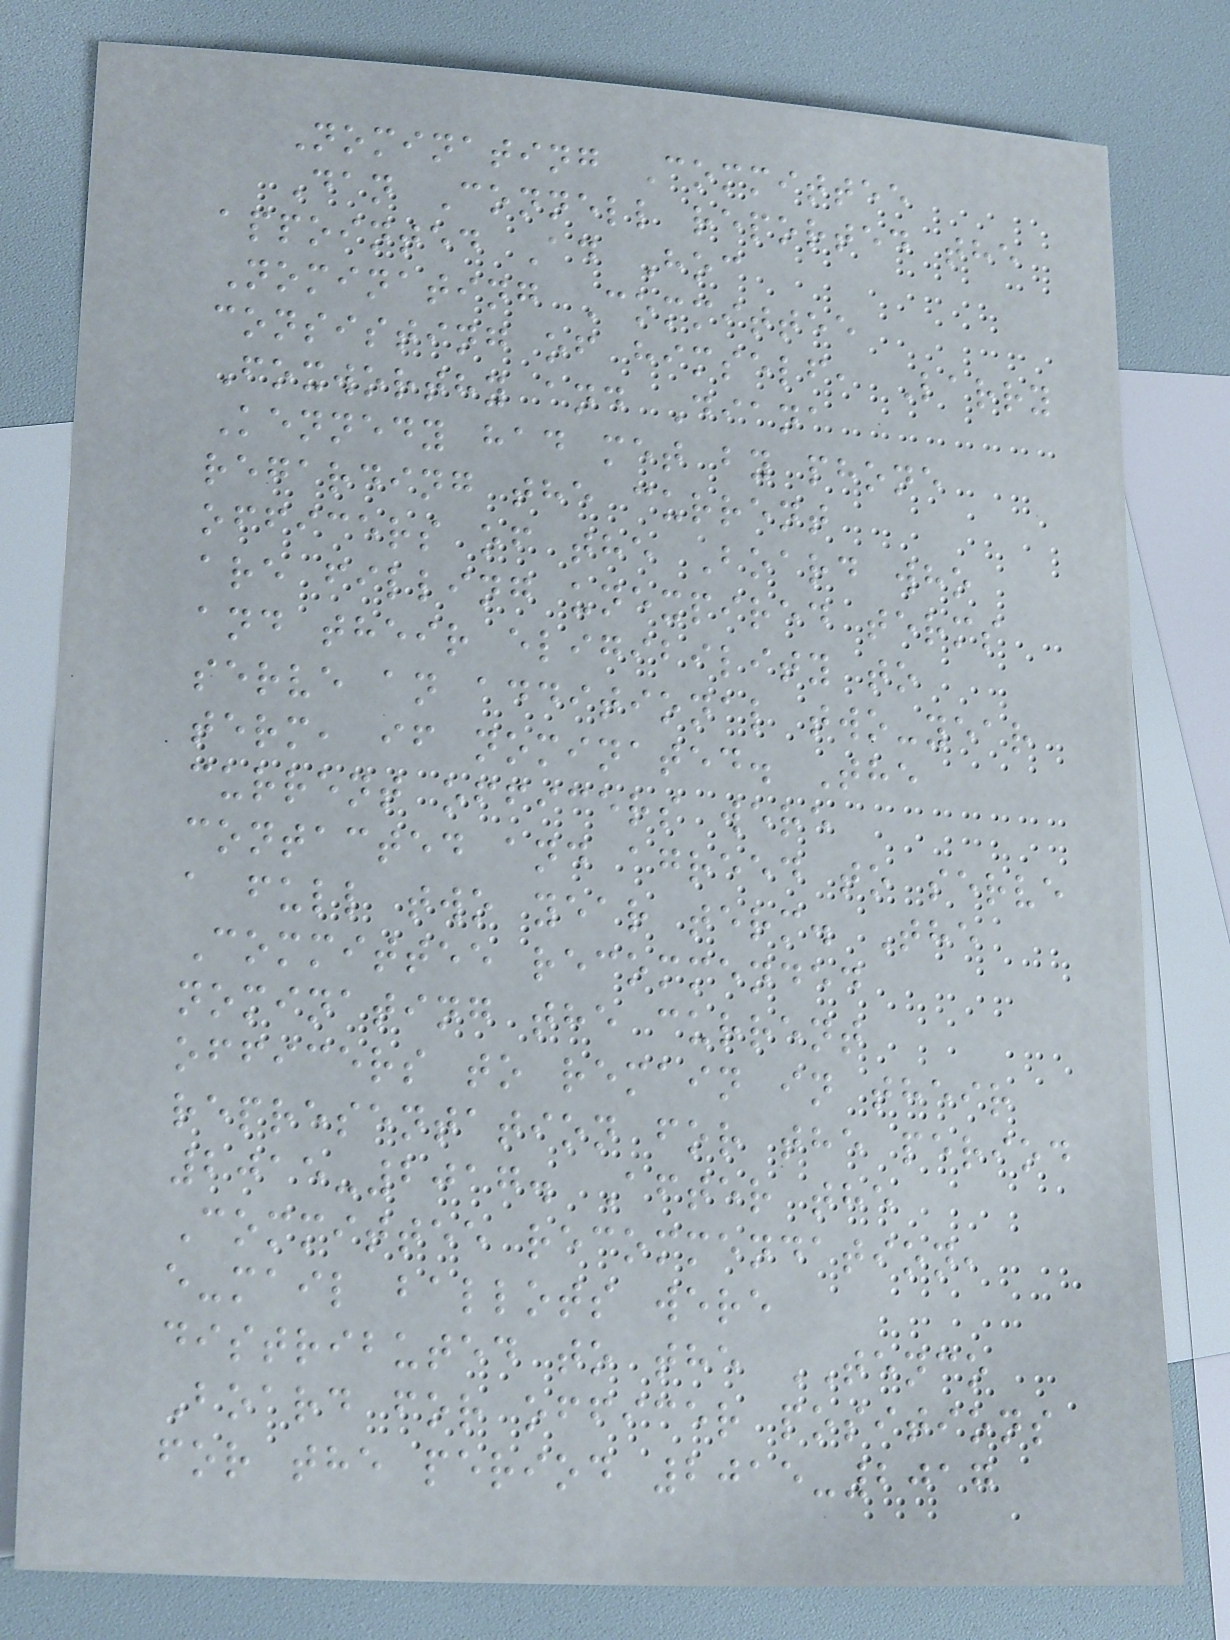Nominating Committee
Dan Connell reported the
appointed Ad Hoc
Nominating Committee
consisting of himself, Larry
Foxworthy and Diana
Kennedy had met by phone
regarding the current
officers of the Board who
are filling unexpired terms
and their eligibility to
serve an additional two-year
term, if nominated. The
current officers were
contacted and agreed to serve
a full two year term. The
Committee recommended
nominating the current
officers to remain in their
representation for the period
2015-2017. After the
Committee recommendation,
e-mail ballots were
distributed to the TENCO
Board for officer positions
for the period 2015-2017
